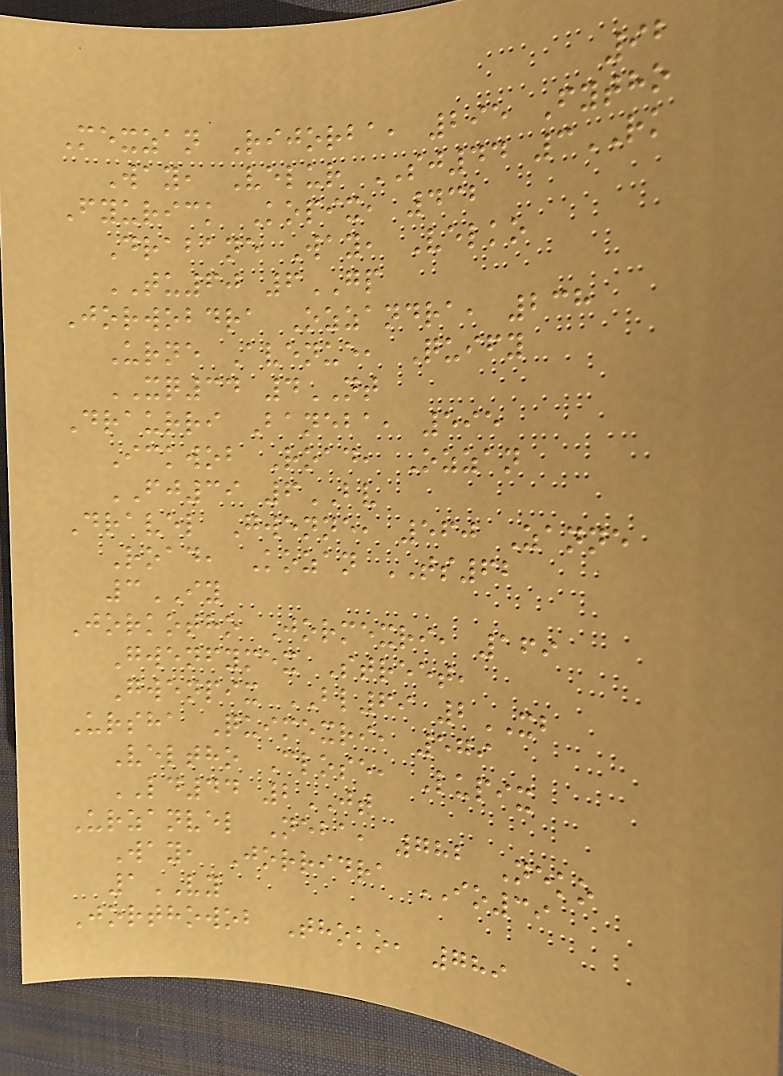92
Mexzan Rijorba, 295 Fytho
Way, Velur SJ44 3RK
Fyurick Kopix, 432
Drabane Way, Velko
TU60 6GP
Jorwobdra Ozzandra, 238
Urne Avenue, Quify
XQ34 4NT
Draurri Baneba, 595
Ickwob Road, Ozzan
FJ39 6BV
Dravel Gwenne, 560 Zanne
Road, Kozan TS62
3IY
Jorkotho Jormexri, 169
Gwenfymex Street,
Gwenpix BL69 2XB
Ursha Quimexri, 579
Veltho Close, Lupix
LD44 2JT
Urzanvel Neba, 782 Neko
Way, Jorridra IO39
1VY
Jorthowob Thoko, 789
